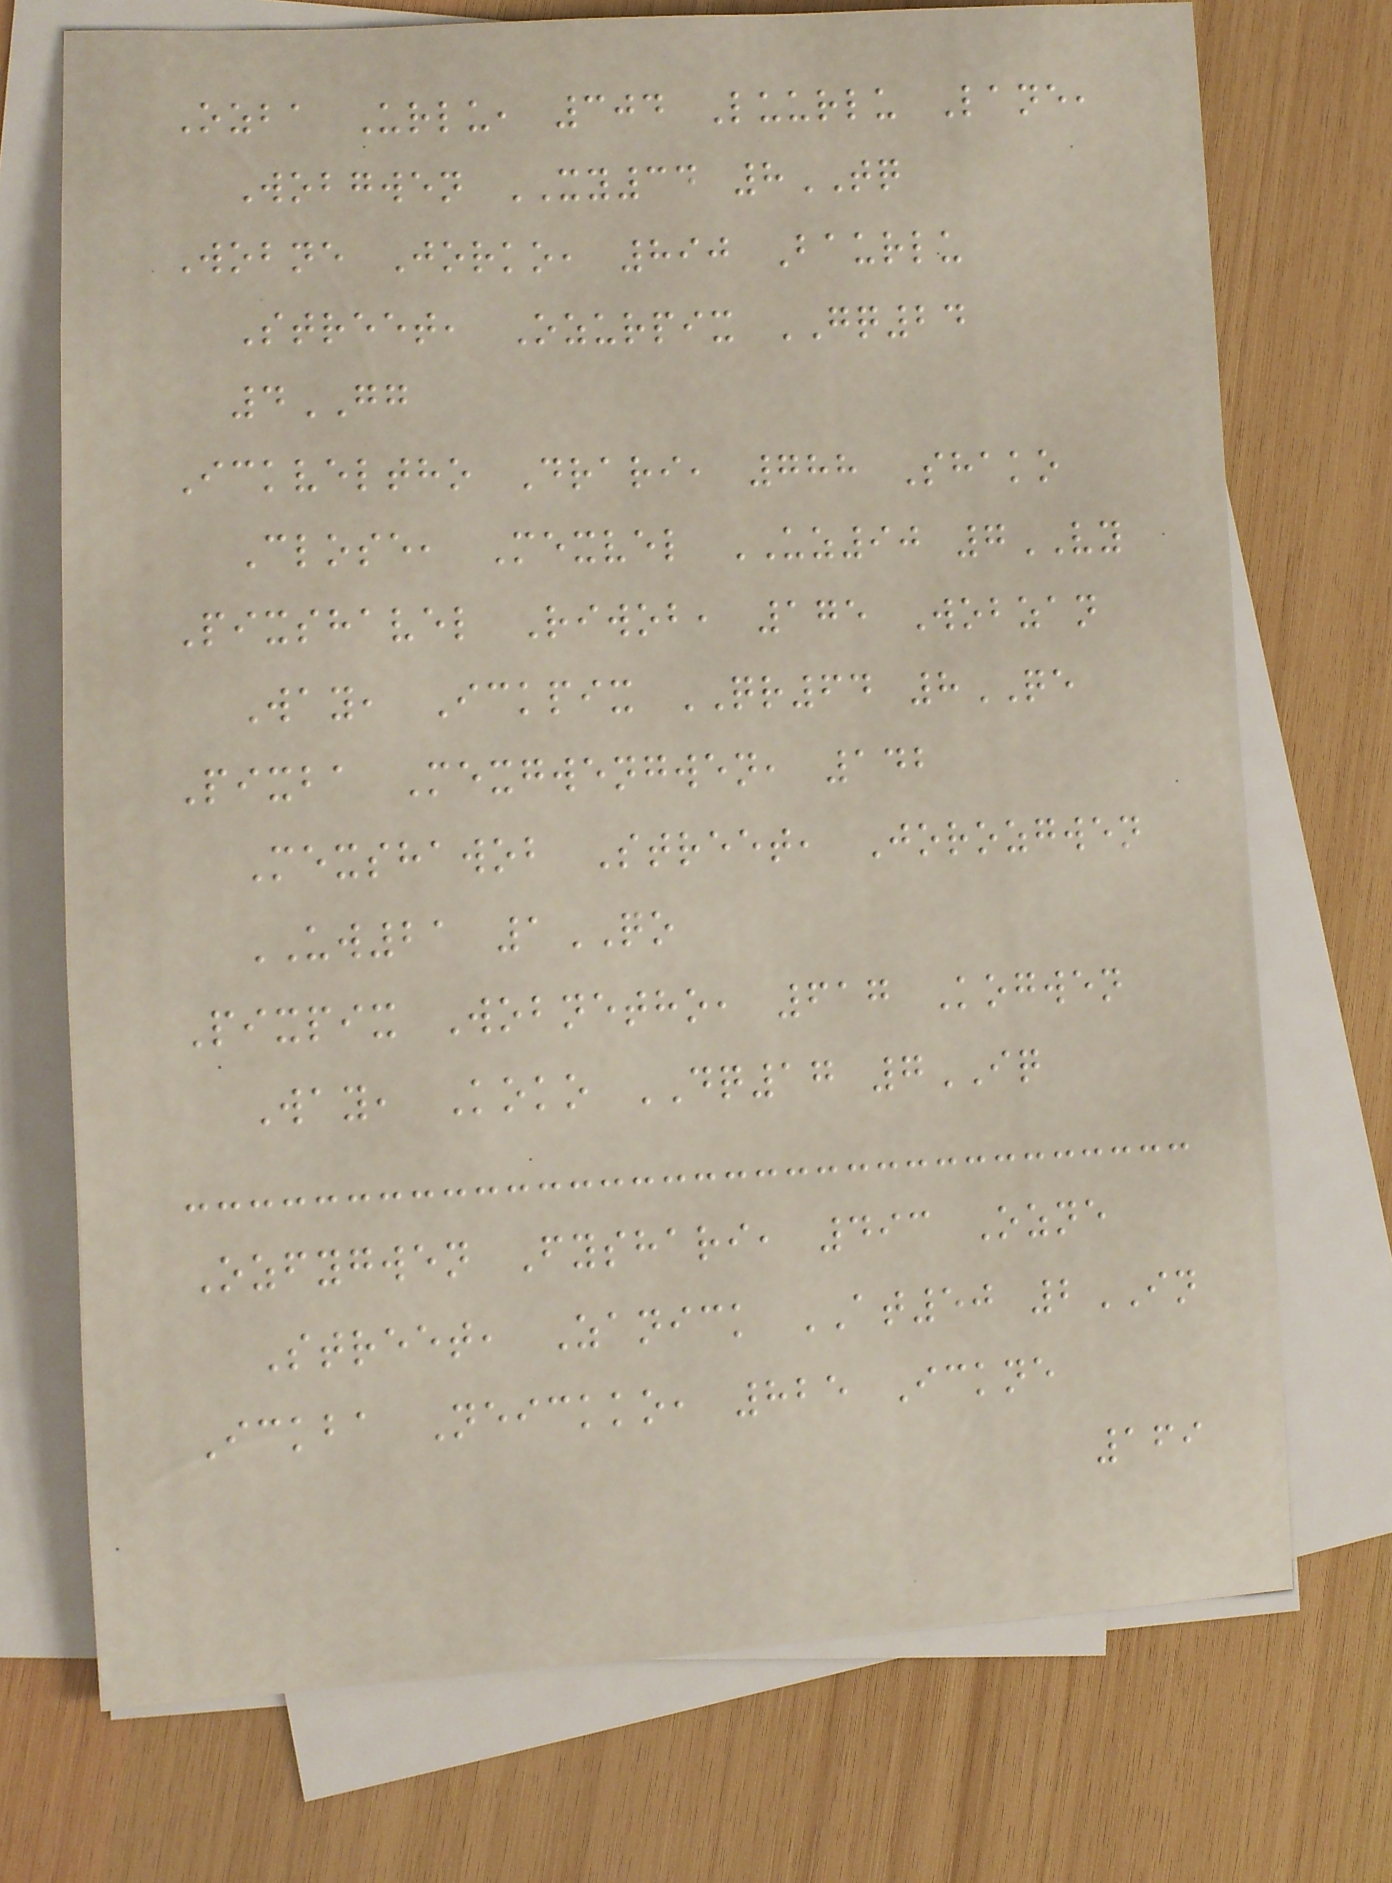Ozba Urlu, 304 Luurlu Lane,
Wobgwen XY34 8TQ
Wobne Jorko, 890 Baurlu
Street, Ozurpix GQ24
4GG
Ickveltho Drari, 788 Shako
Close, Mexvel UZ90 7VY
Pixshavel Riwob, 175 Wobzan
Way, Ickpix QR64 8QE
Pixba Mexgwengwen, 142
Mexshawob Street, Jorozgwen
UW21 1QO
Pixpix Wobnetho, 617 Kogwen
Way, Koko DQ17 7IQ
Ozfygwen Fyshari, 493 Ozne
Street, Zanick AT50 2IN
Ickba Neickko, 825 Ickne
169
